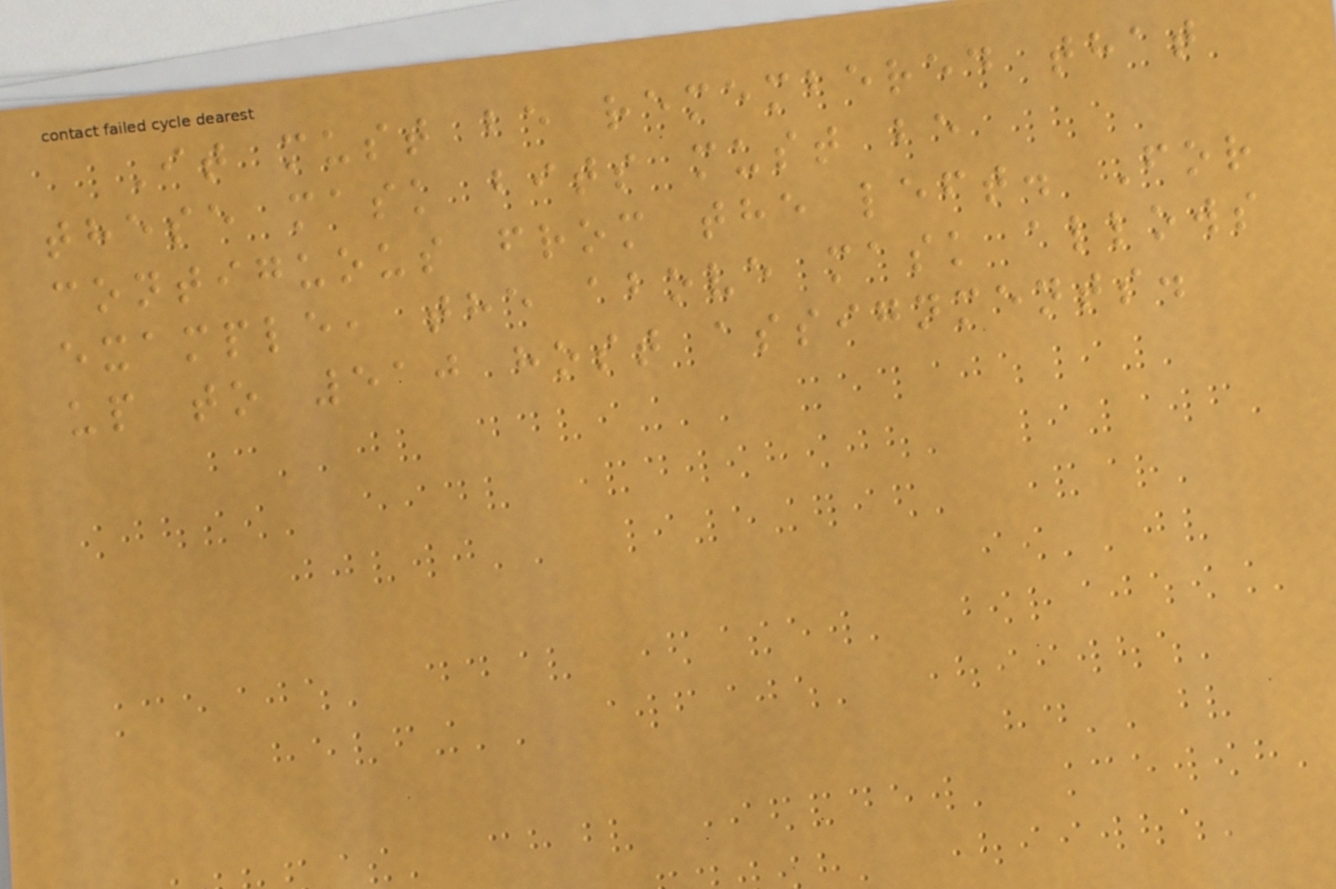It must be remembered that
these mask bits must be
contiguous from the left. For
example, the above mask allows
up to 510 host assignments.
